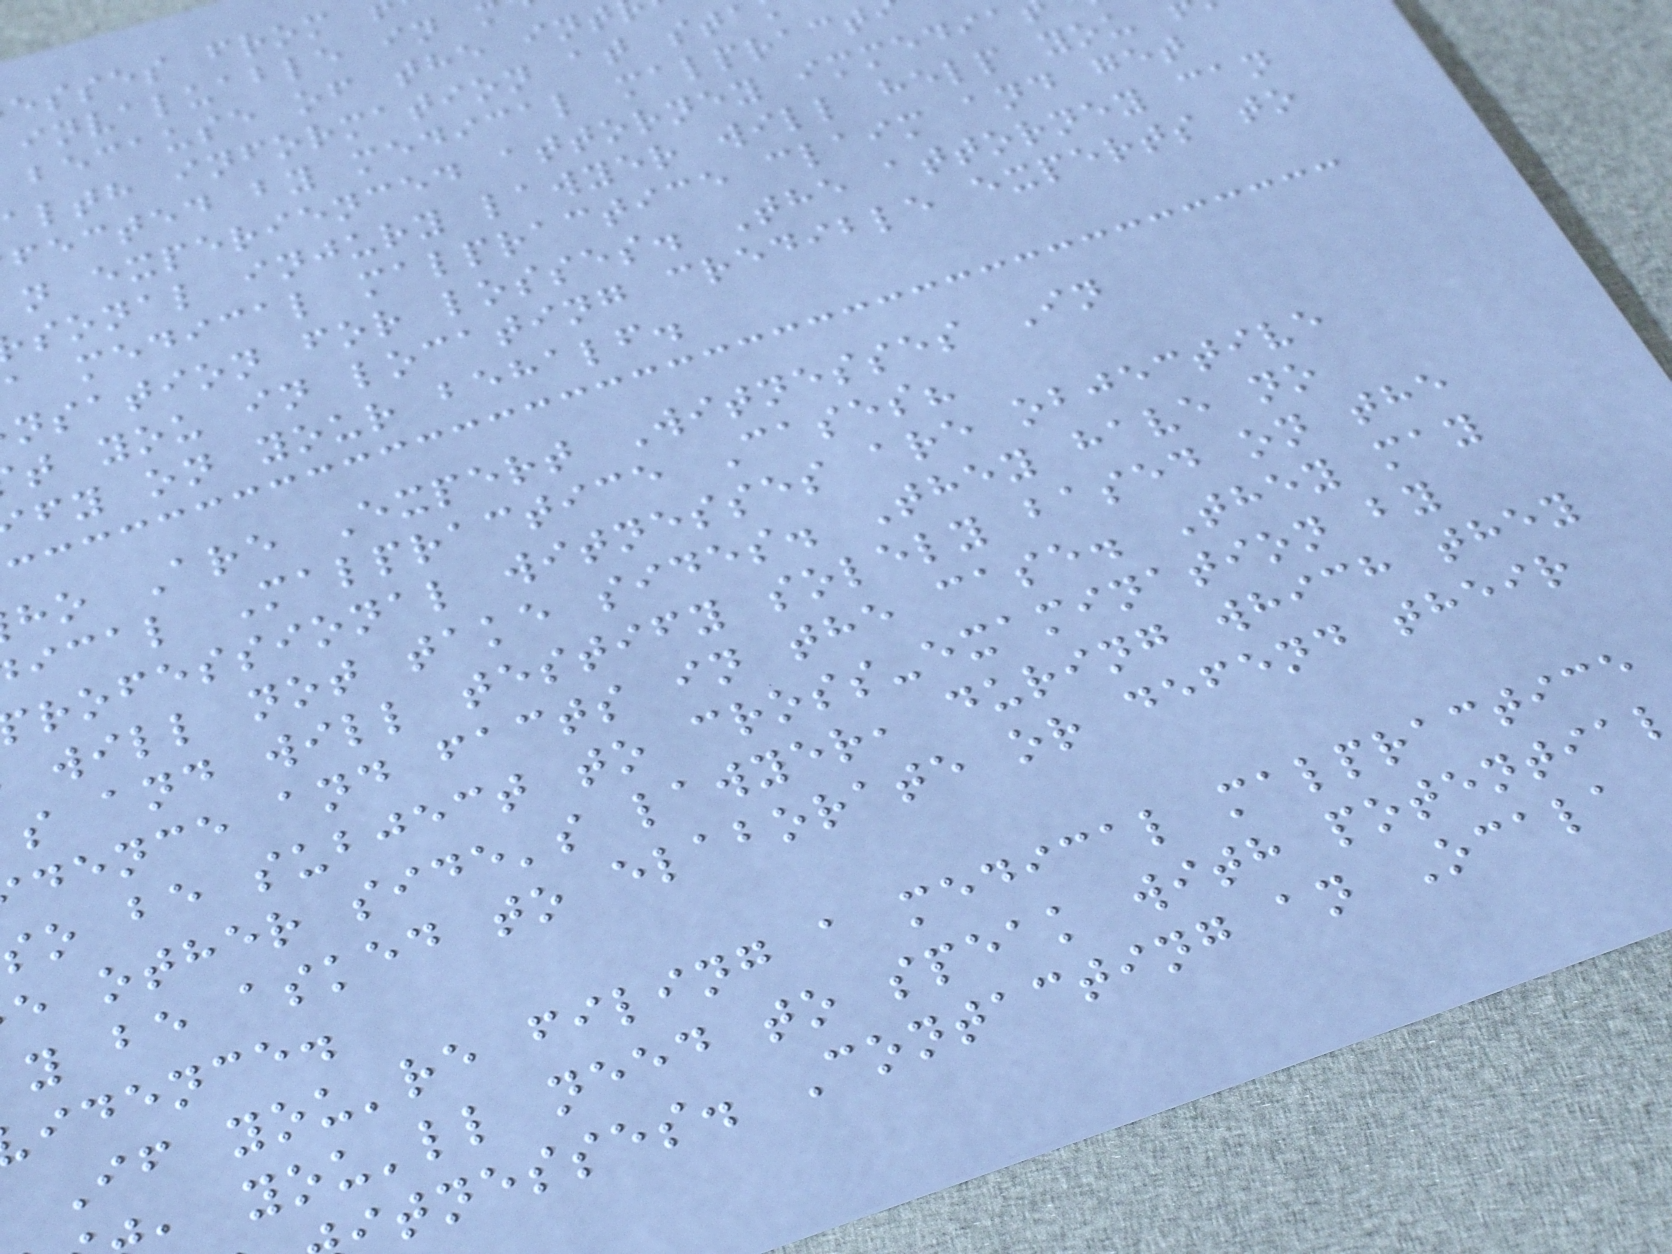esses from
invaluable in
because of the int
alth information at sta
fected by medical malpract
n experienced attorney immedia
sonal injury lawyer will help you
a medical malpractice claim and get
nsation for losses. The attorney can
t you in locating credible experts to
fy on your behalf.
ho Are Expert Witnesses In
ical Malpractice Cases?
rofessional witnesses are objective
will not take sides. They have no
s and will testify solely based on the
dence and facts in the case. They may
so be subject to cross-examination by
e other side's lawyer, during which they
y be asked to elaborate or defend their
idence.
If you're filing a medical malpractice
, you'll need to speak with potentia
tnesses. Contacting an Ocala
